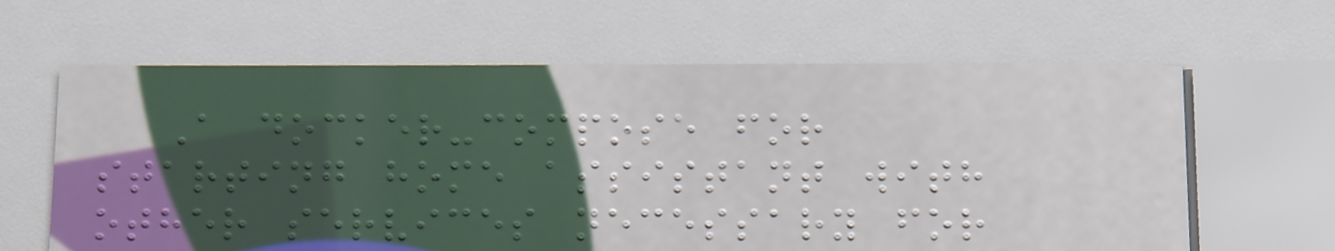A docker-compose for
starting home assistant with
other services necessary for
